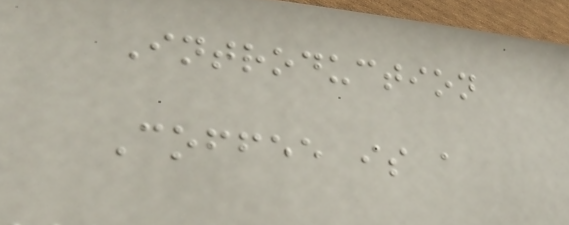Introduction
Coffee is a
